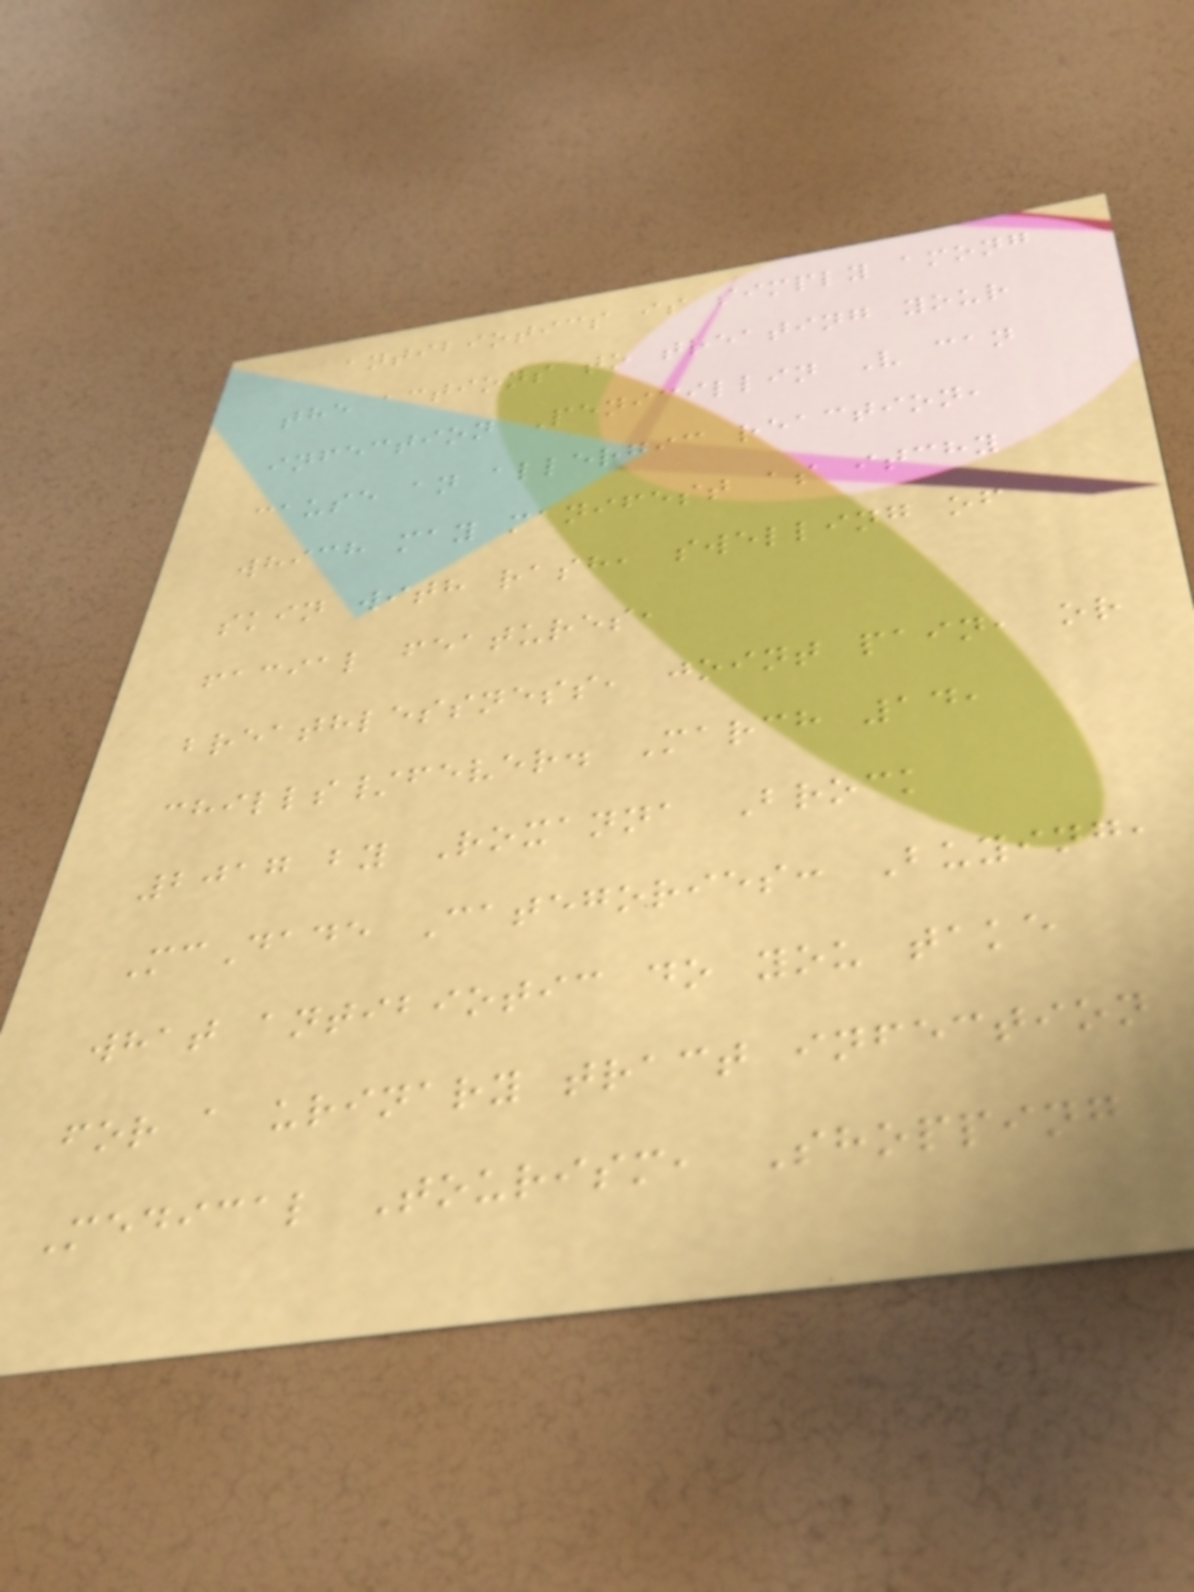antibiotics is simply among
the actions to treating your
infection Penicillin V can
cause an allergic reaction,
which may manifest as itchy
skin with rash, swelling of
facial features,
breathlessness, joint pain, or
chills/fever. March 14,
2017 by Roxanna Brock
McDade Categories: Buying,
what antibiotic do you take
for a urinary tract infection
Medical Tourism, Shopping
